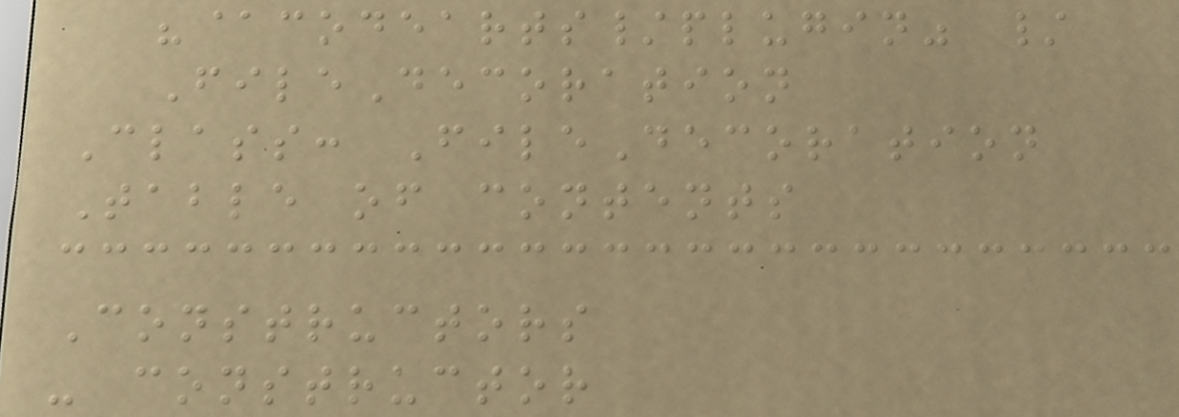"@codearts/plugin" /
FileDecoration
Class: FileDecoration
Table of contents
Constructors
- constructor
